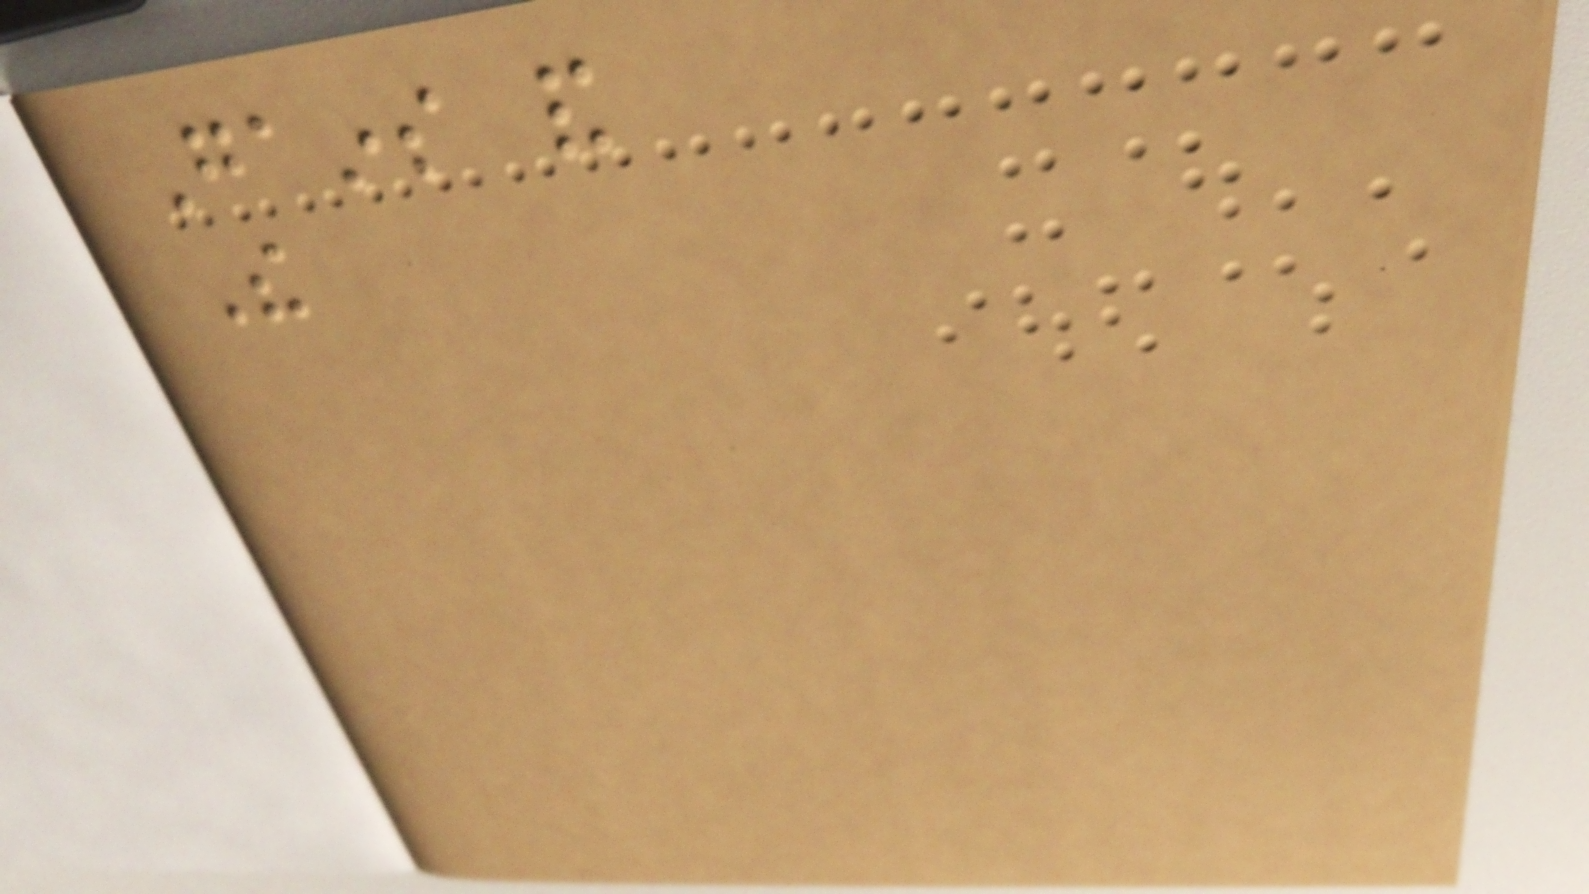Gains and
The
